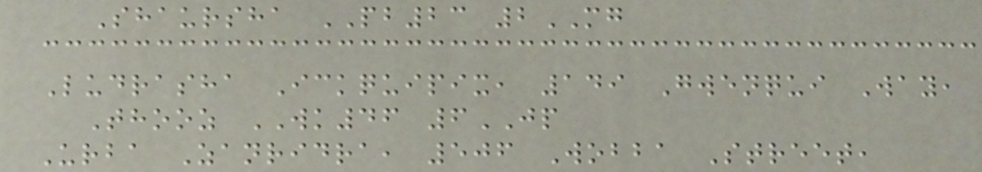Shaursha PB23 2MG
Ludrasha Ickquipix, 149 Gwenqui Way,
Thooz WK46 6JP
Urba Zanridra, 506 Wobba Street,
